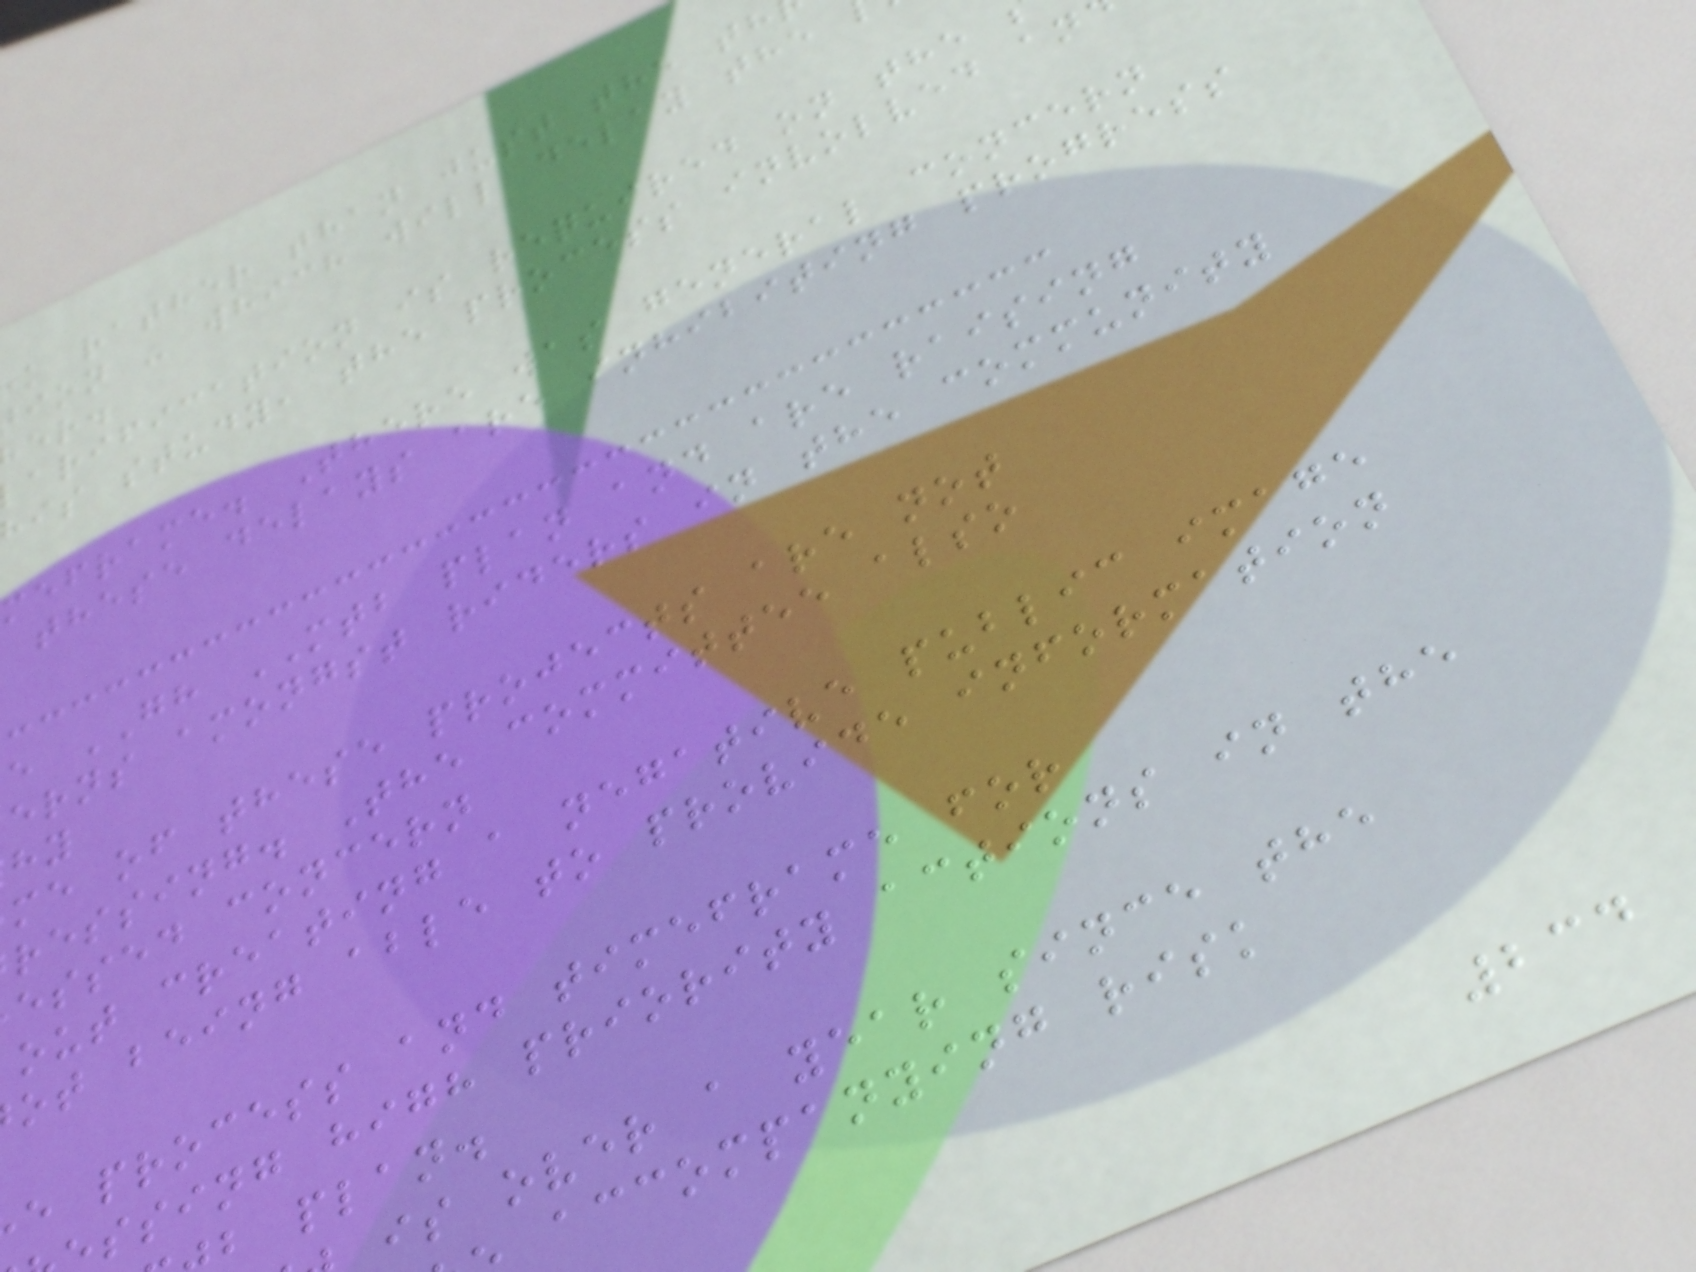k rather than just the th
ion - which will delay the
arification is required on the
his study, the process involved an
meframe. There was general concern
these delays are inhibiting progress
e GH MTB plan and are raising
erns amongst riders in the community
me of these projects are not
ressing. The committee also
essed concern
out creating a negative public image
ot being able to provide information
e process and timeframe for
ssing high priority actions in the
b plan.
is over a year since the
accompanying risk
234
